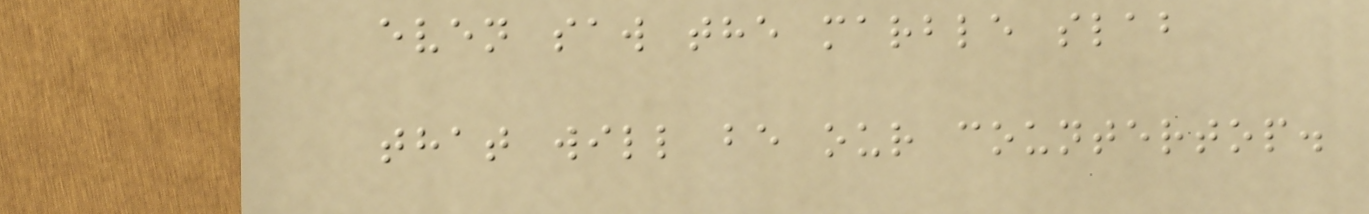even saw the marble slab
that will be our countertop.
